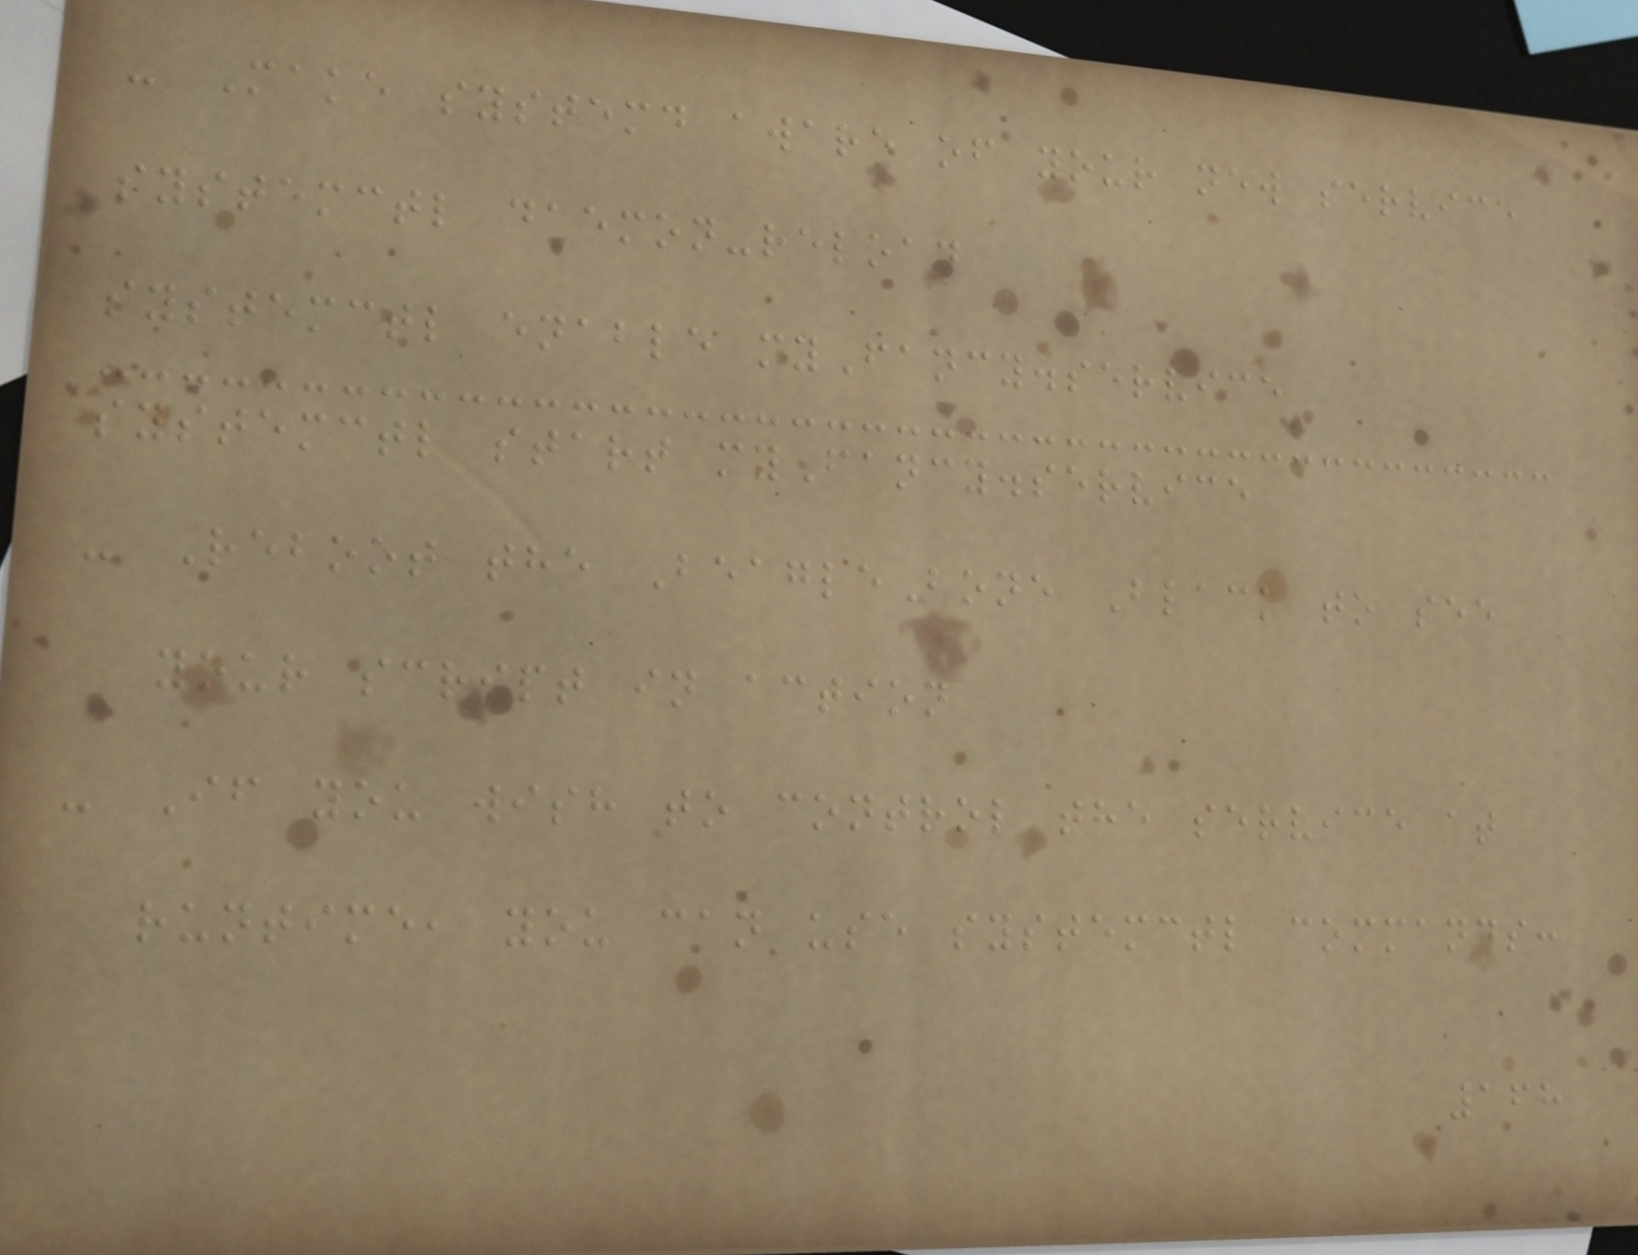- Make systemd aware of your new service
systemctl daemon-reload
systemctl enable myFancy.service
systemctl start myFancy.service
- Reboot the BeagleBone Black to see
your script in action
- If you wish to control the service at
runtime, you can use systemctl commands:
168
